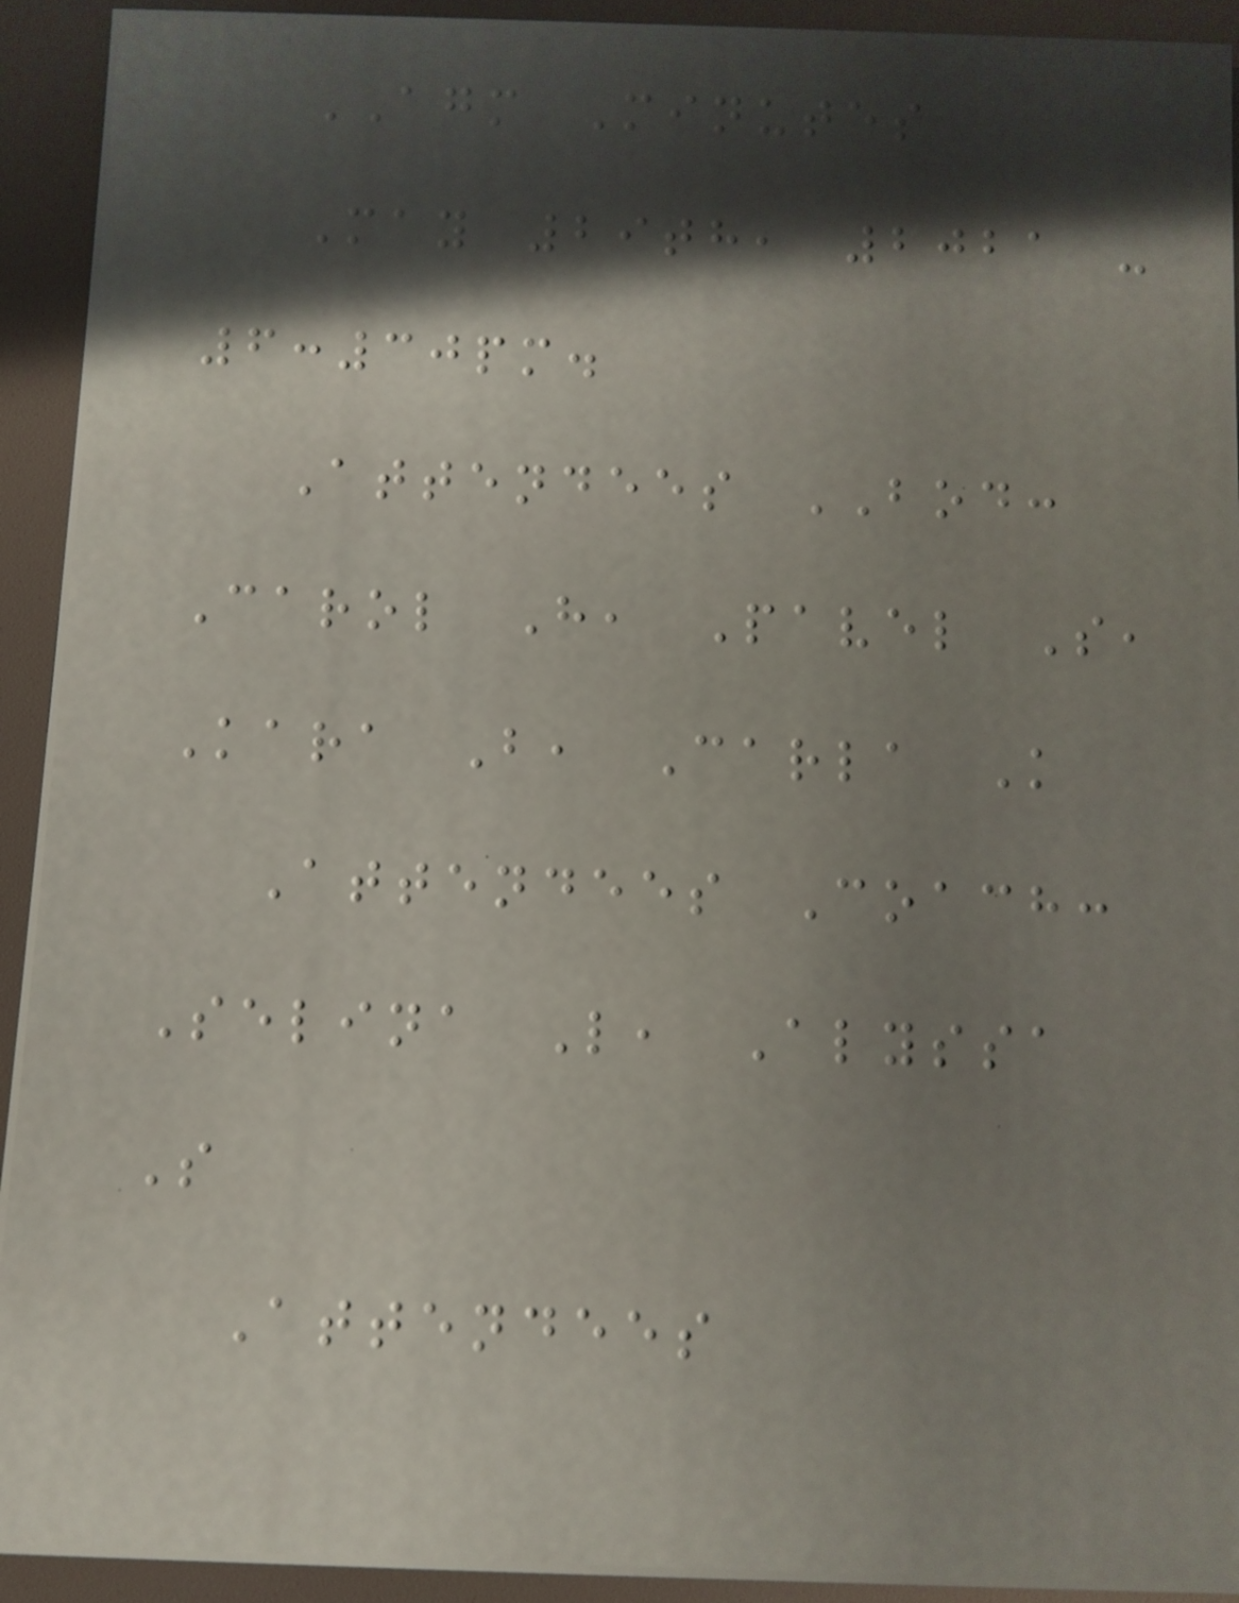AGM Minutes
May 29th, 2021 -
6:30pm.
Attendees BOD:
Carol H, Pavel S,
Kara B, Carla K
Attendees Coach:
Selina L, Alyssa
S
Attendees
